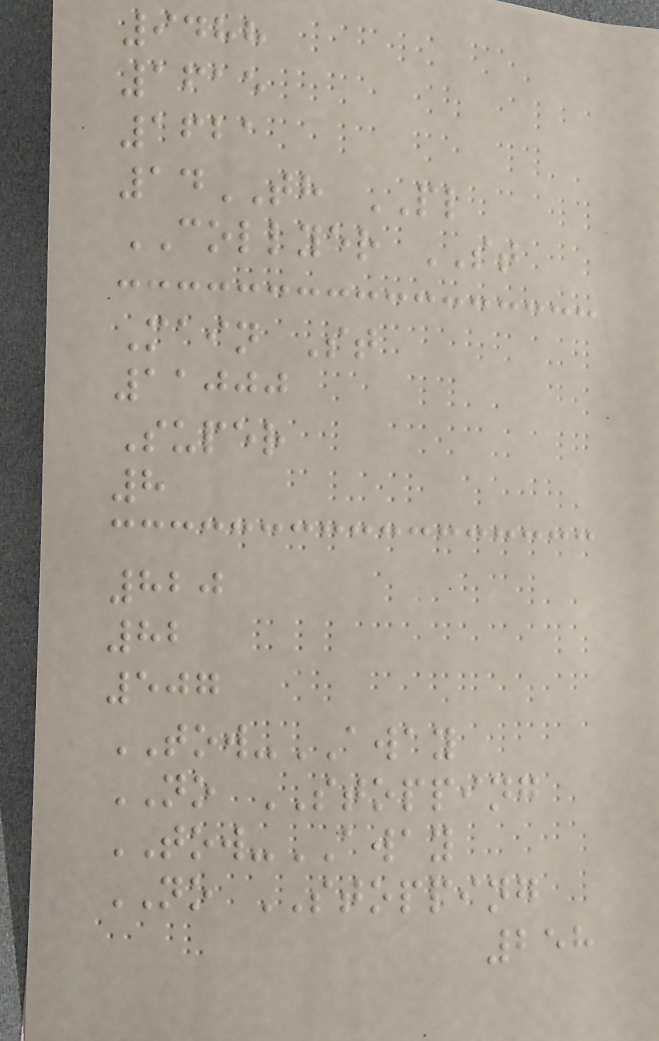9488
1615
1621
14TH PL
COLLYER ST
Main St
11000
Super
8
820
82
507
TOW-AWAY
NO STOPPING
TOW-AWAY
NO STOPPING
258
